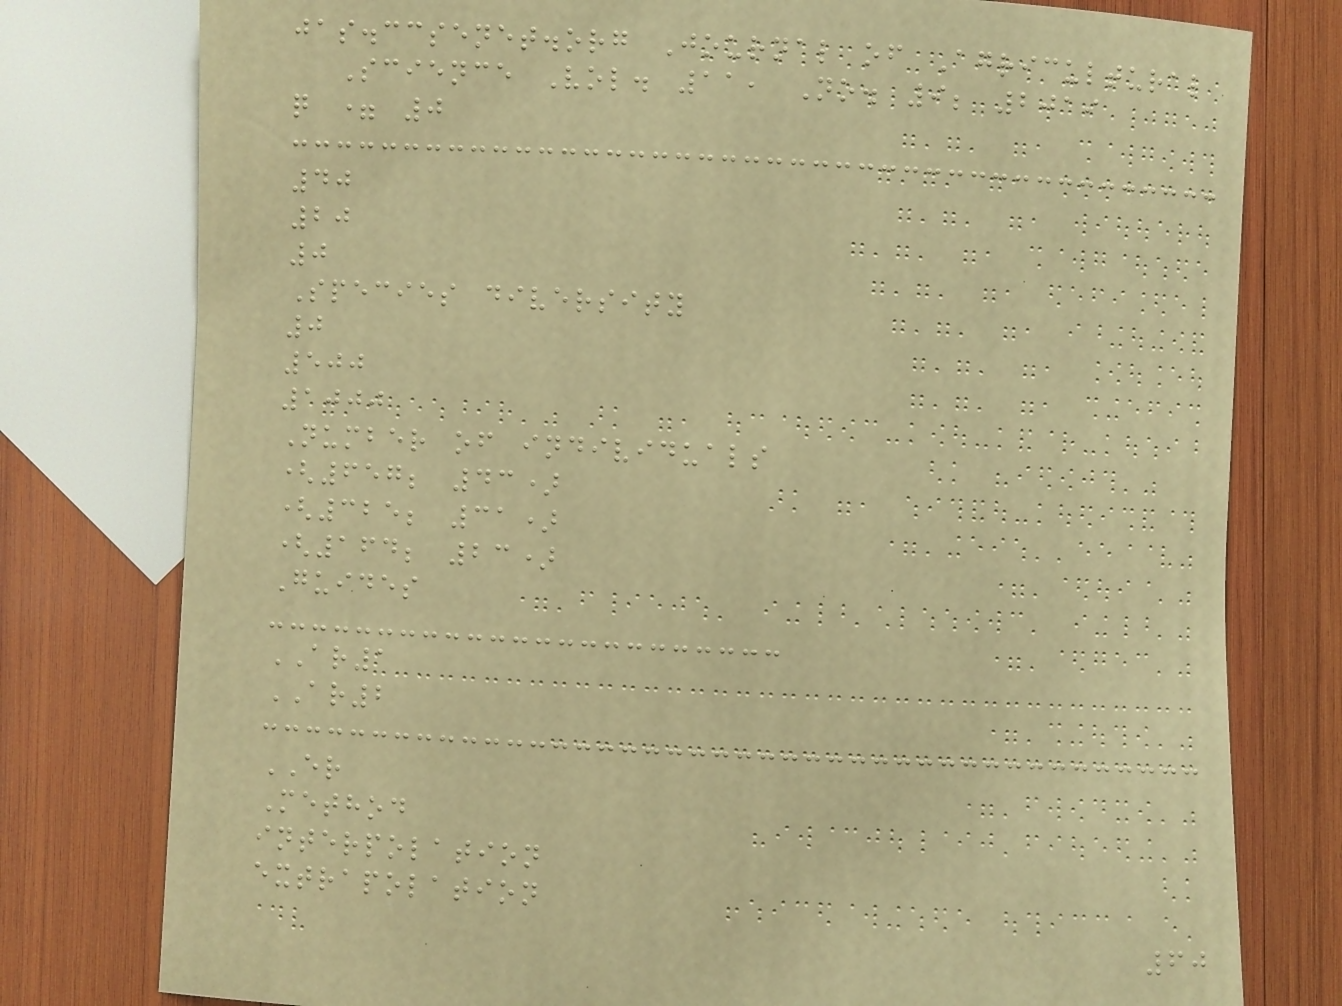jas.ccsenet.org Journal of Agricultural
Science Vol. 11, No. 9; 2019
q = 0
40
20
0
Species diversity
0
500
1000
Number of individuals
(657; 43)
(325; 31)
(164; 23)
Guides
AR1
AR2
ER
Method
interpolation
extrapolation
60
